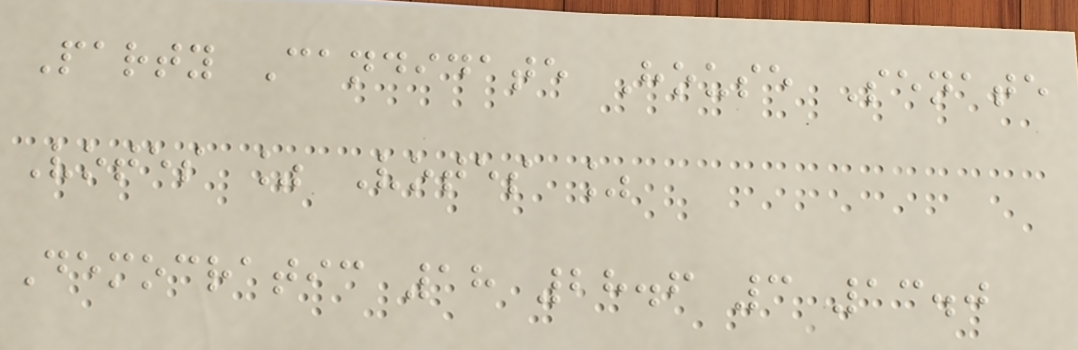Party Candidate House Senate
Votes % Votes %
Democratic 18 28.6 3 13.0
